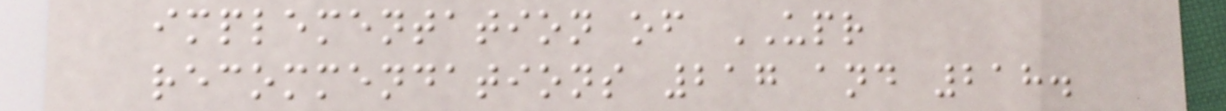implementation of UPR
recommendations 217 and 218.
